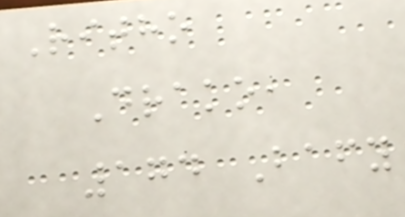Ritho
Drako,
174 Bafy
